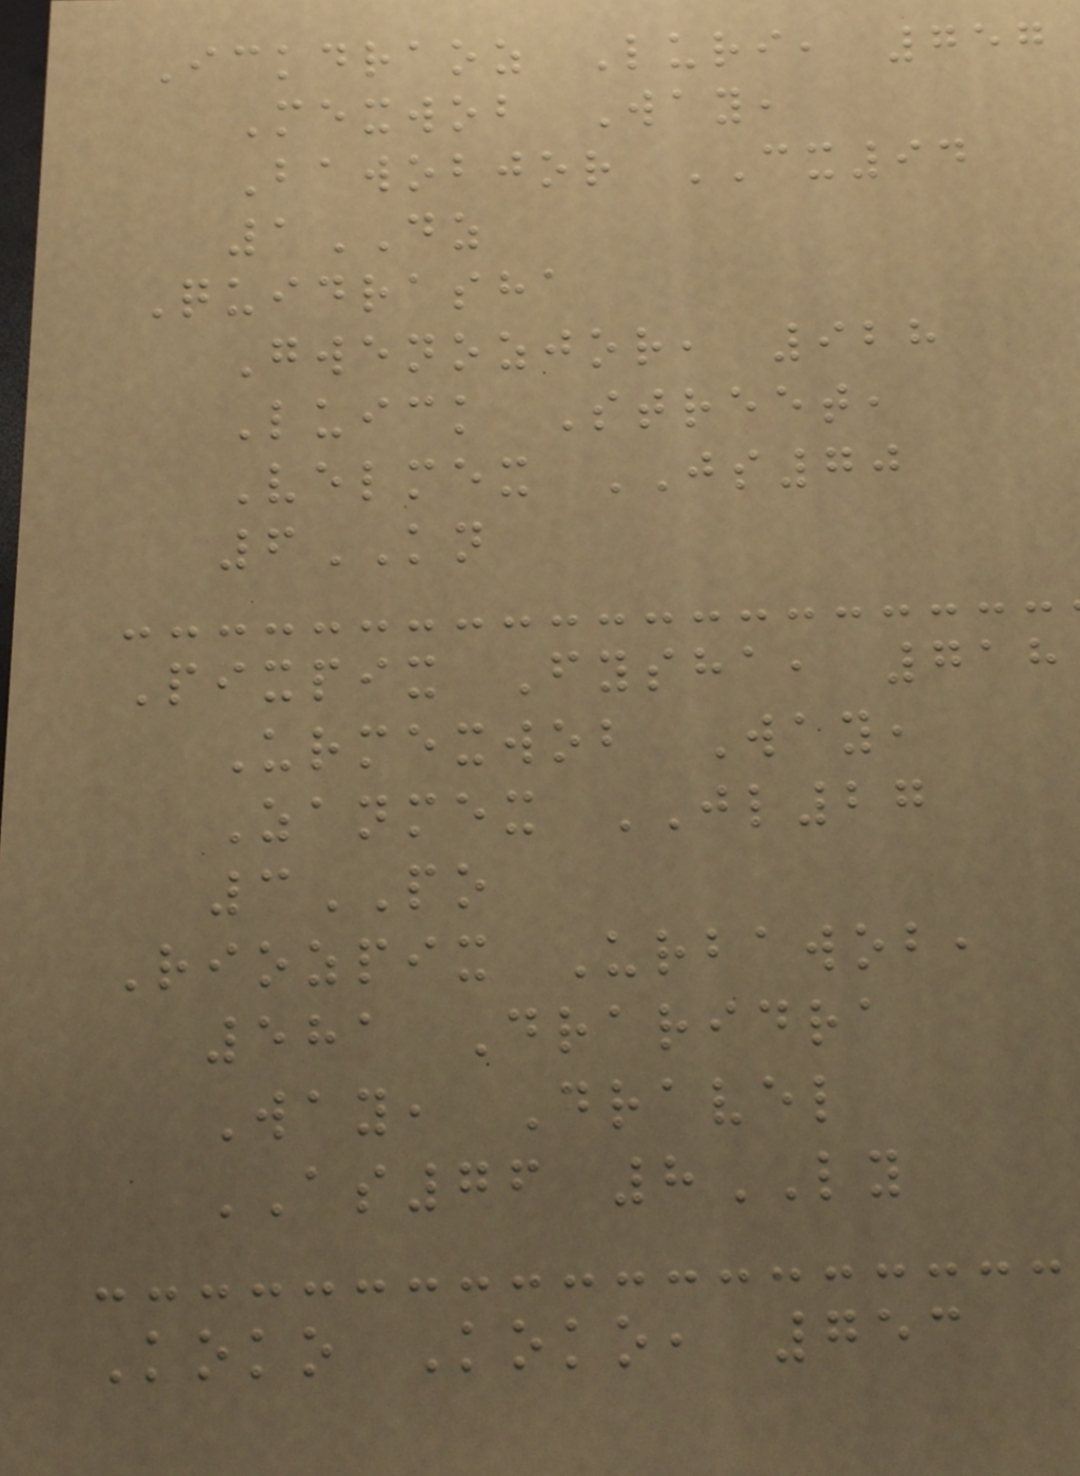Ickdraoz Luri, 757
Mexwob Way,
Bawobjor CX94
1DZ
Quidrasha
Gwenozjor, 928
Luick Street,
Velmex JS70
6KN
Pixpix Fysha, 718
Urmexwob Way,
Zanmex JL27
3PO
Riozpix Urbawob,
581 Draridra
Way, Dravel
AS76 8LY
Koko Koko, 753
